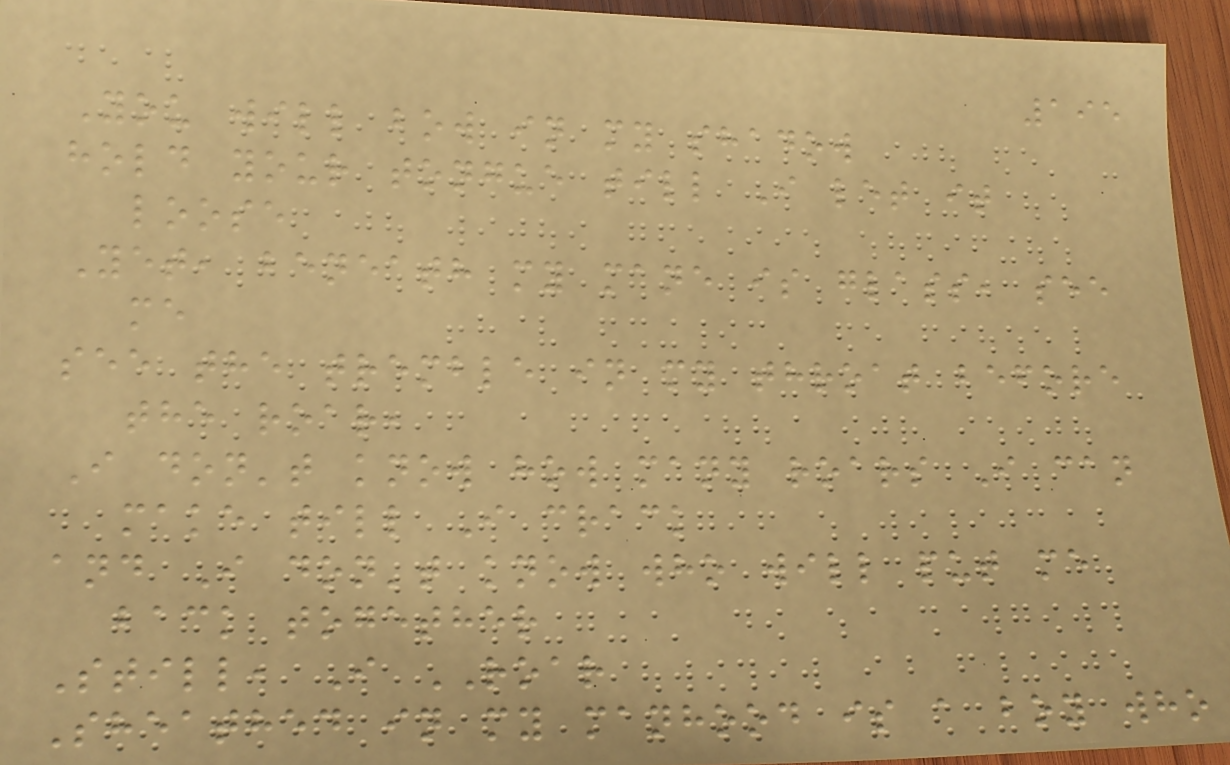195
You will bow in my shadow
hold your tongue till I let it
loose
Yet, beneath my mane is glass, see
me
see the tremble in my throat before
the roar,
I don't know how many roars I can
make till I crack
and I don't know who will put me
back together
Still, I ROAR
Sheathed in my manhood is a boy who
